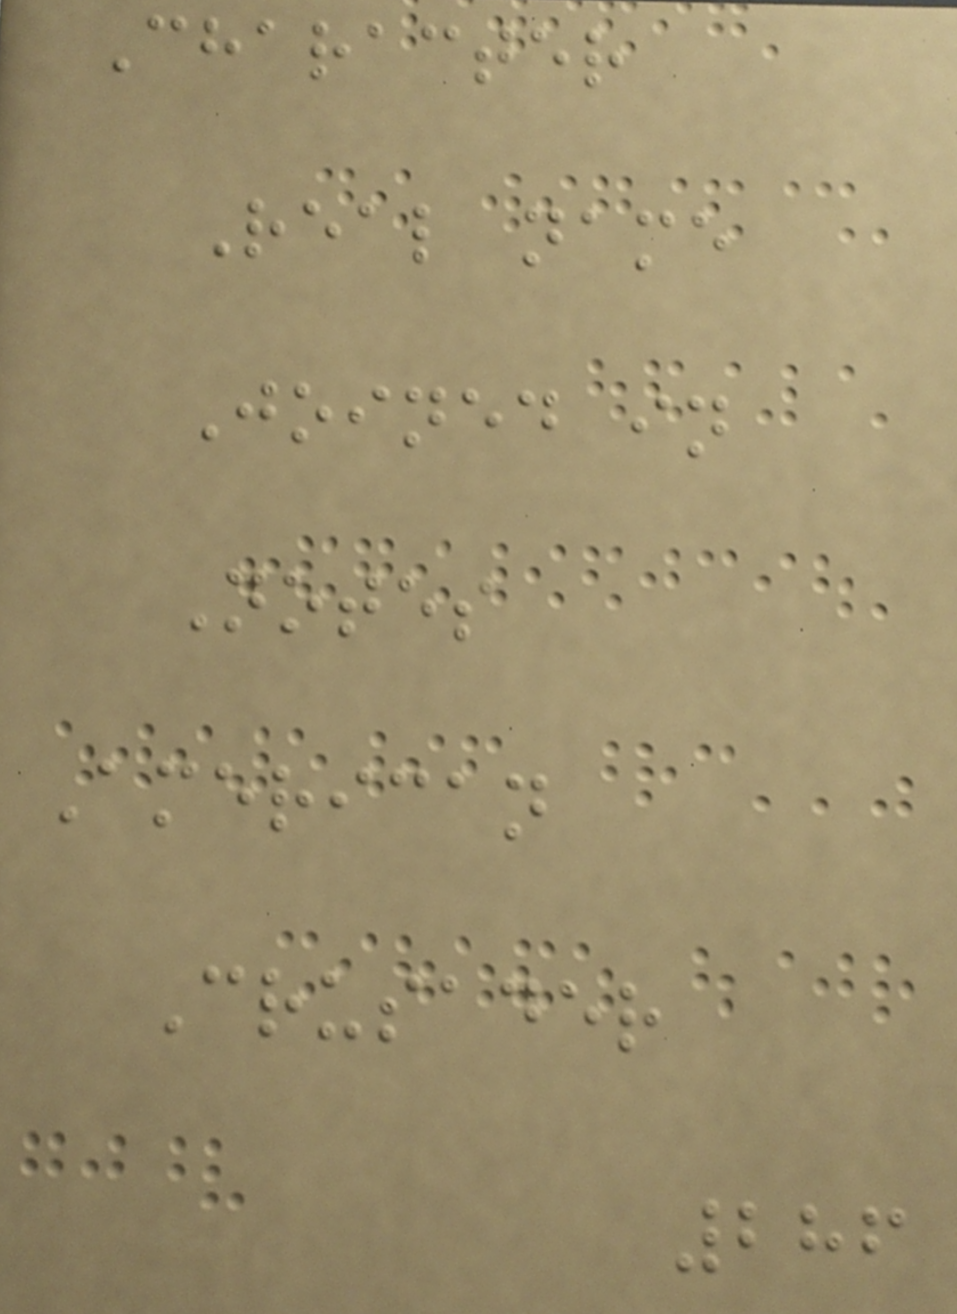Character
Real name
Joined in
Notes
American
Crusader
286
